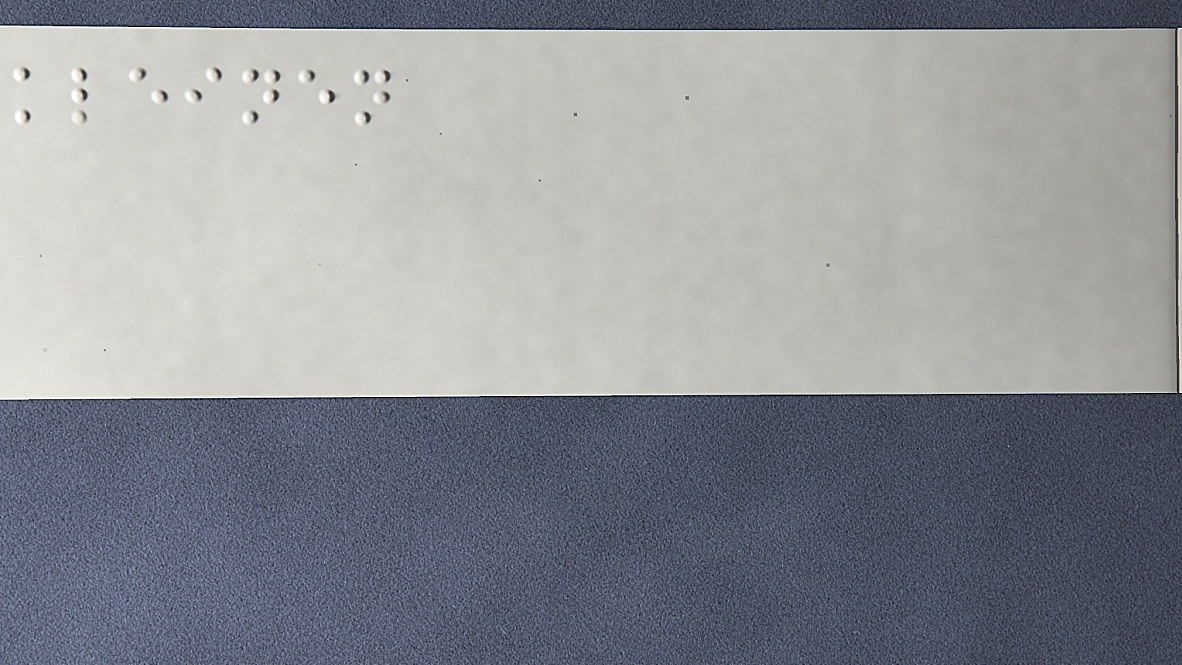kleinen
